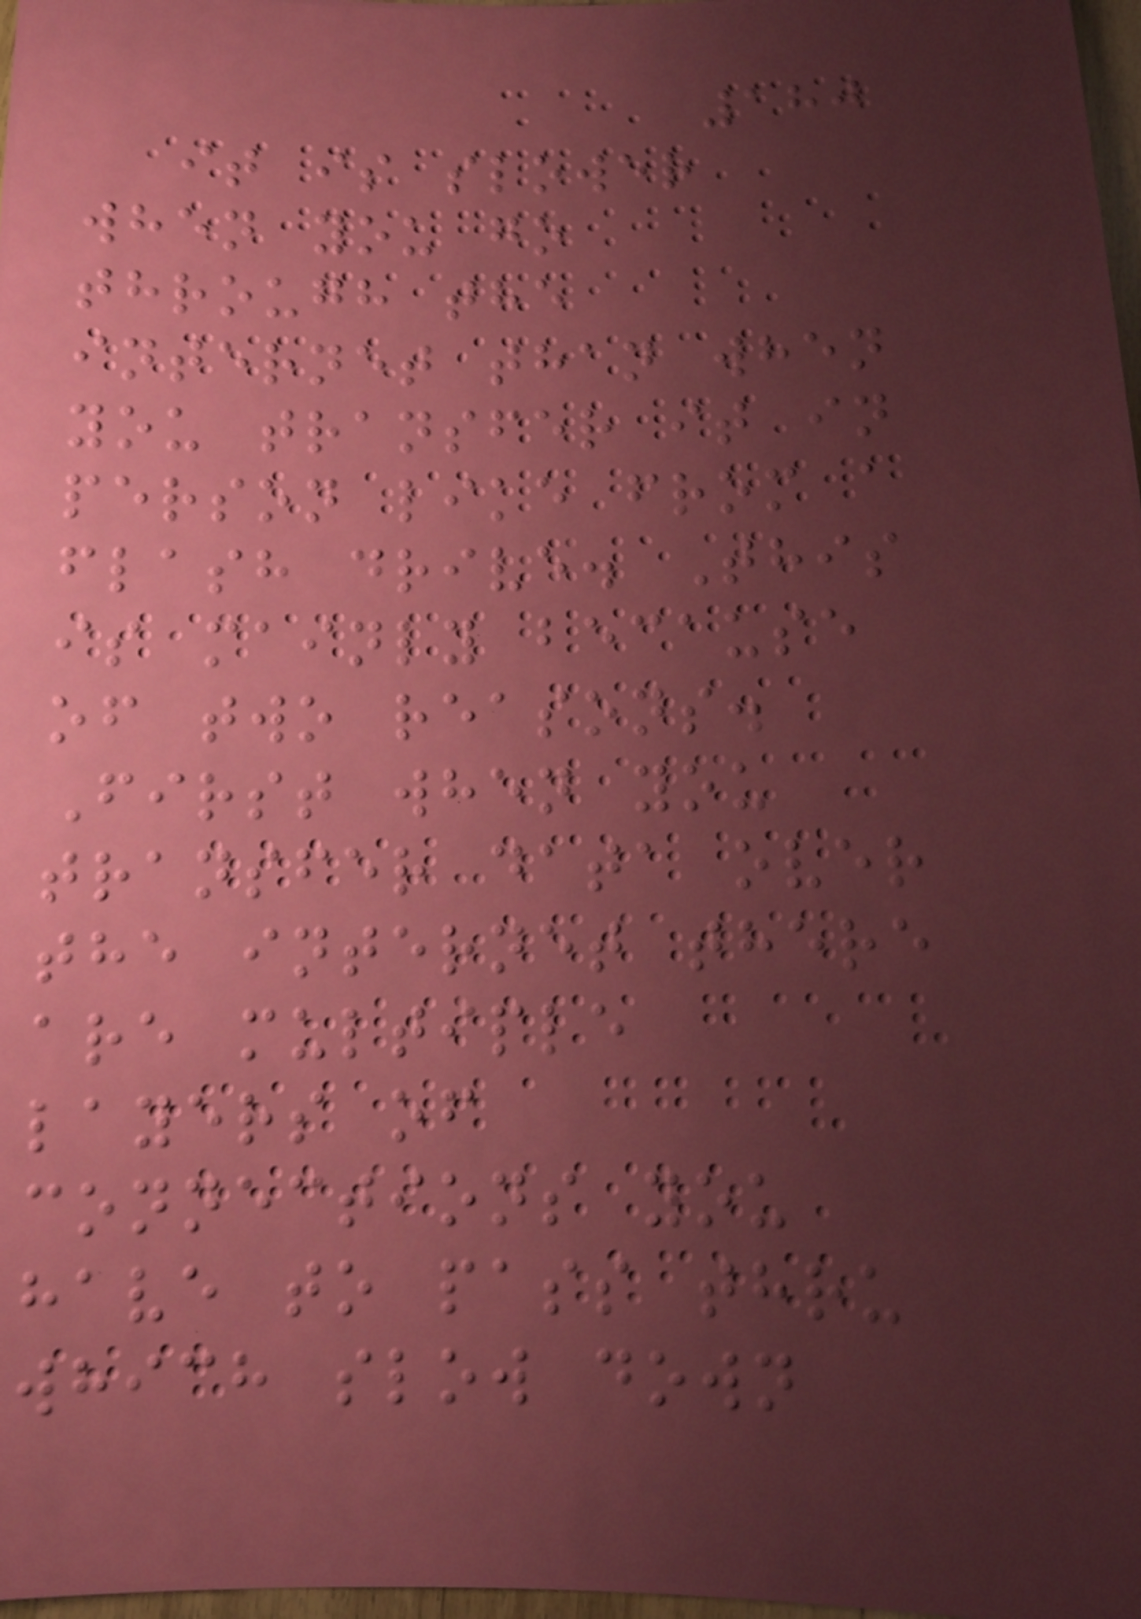180
it is slower
when you go
through the
internet than when
you transfer it in
person like from a
flash drive. This
is mainly because
of two reasons.
First when you
transfer data over
the internet there
are multiple
layers of
connections you
have to pass thru
which slow down
